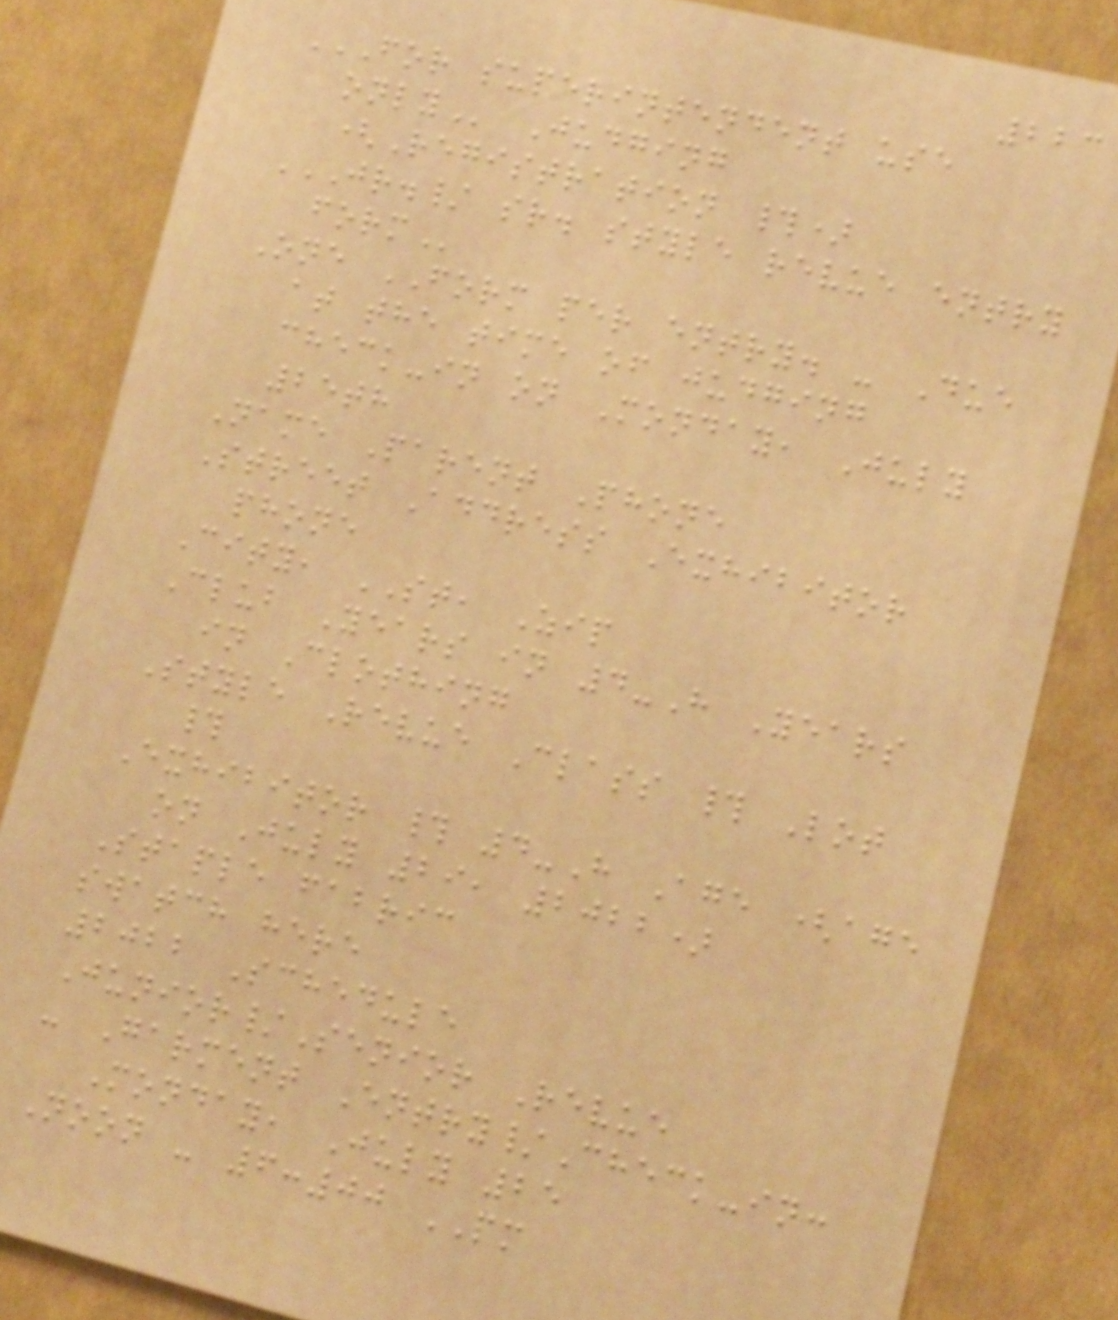223
FOR SUPERINTENDENT USE
ONLY Judging
(Registration #)
JR./ SR. STYLE REVUE ENTRY
FORM
One FORM per entry. - Due
at the time of judging
check-in on Monday, July
25th
Name Parent Phone
Street Address Exhibitor
phone
City, ST, Zip
Club Years in 4-H Years
in Clothing
Style Revue Class # Lot
#
Exhibitor # 4-H Age (age
on July 29, 2022)
Staple fabric
swatch here
2022 Schedule
Junior/Senior Revue
- Garment Entry/Check-in:
Monday, July 25
Noon - 6:00 PM
